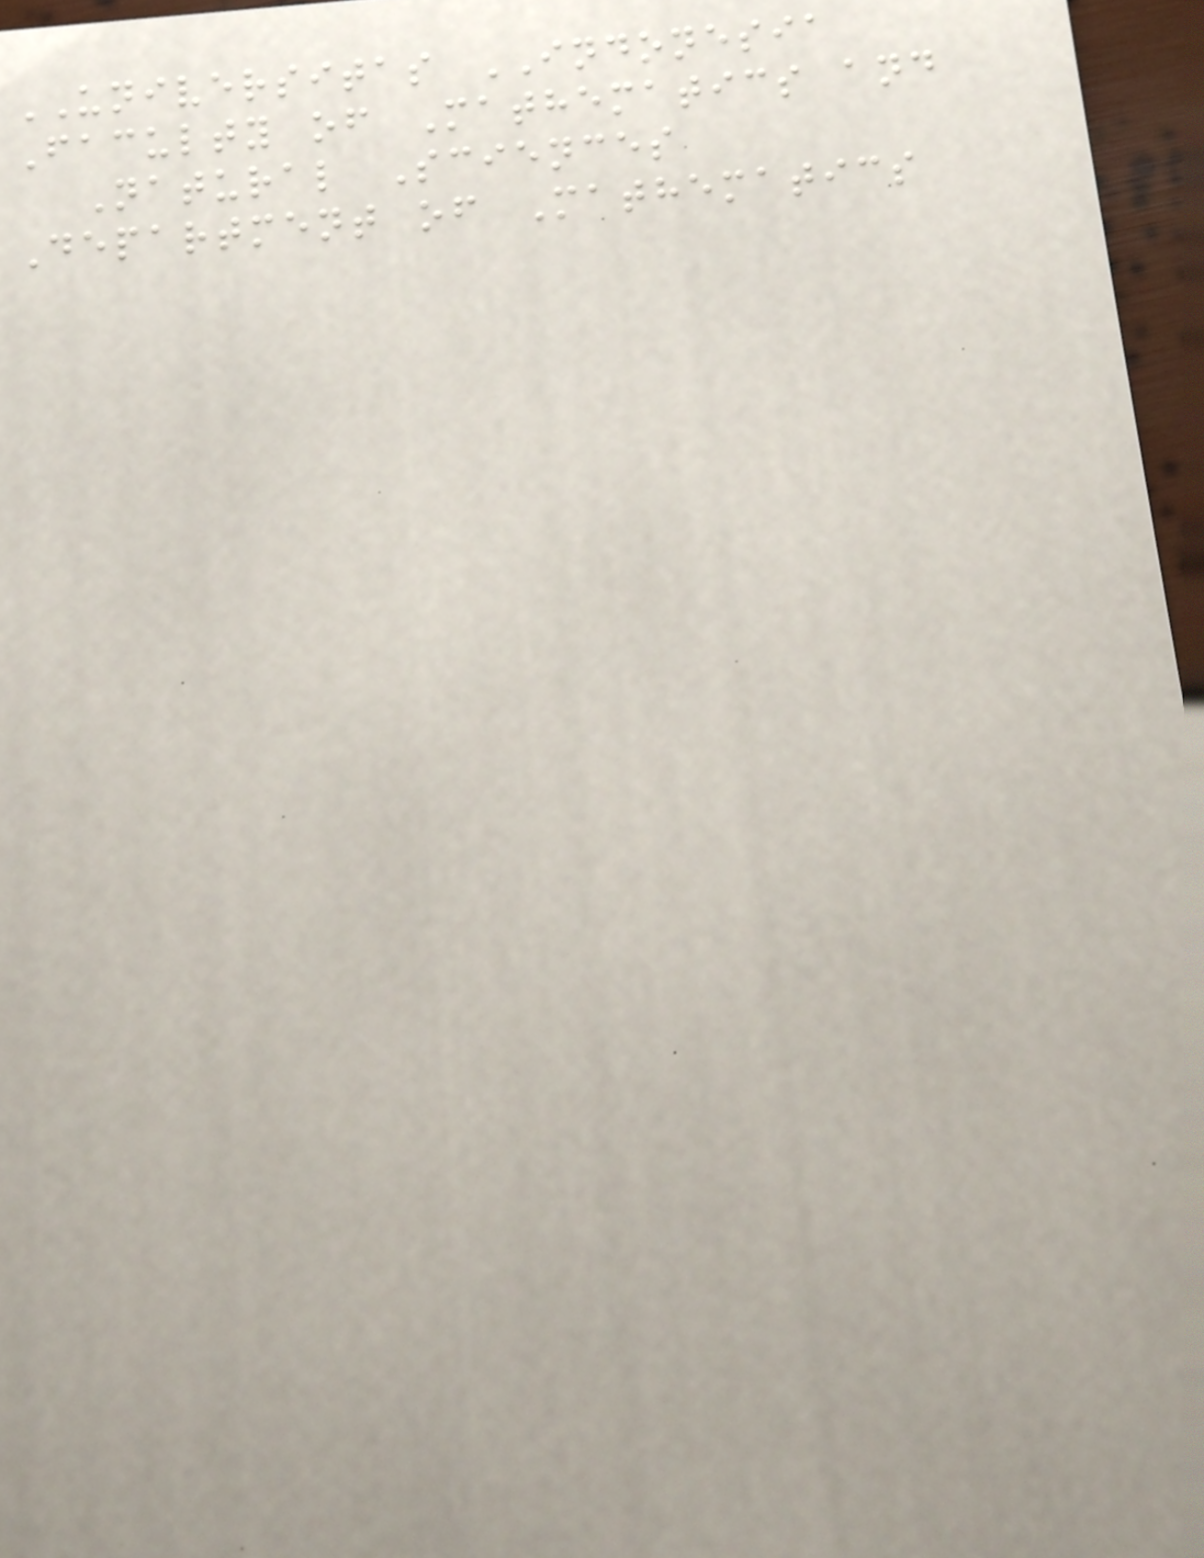UNIVERSITAS INDONESIA
Faculty of Mathematics and
Natural Sciences
Department of Mathematics
